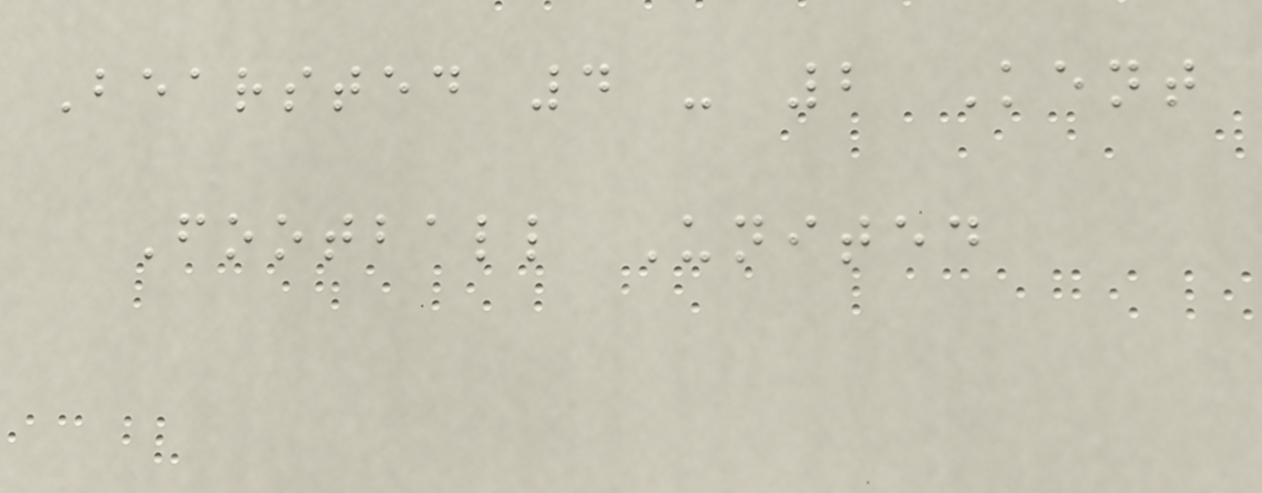Bearsted 4 - 2 Kent
Football United
